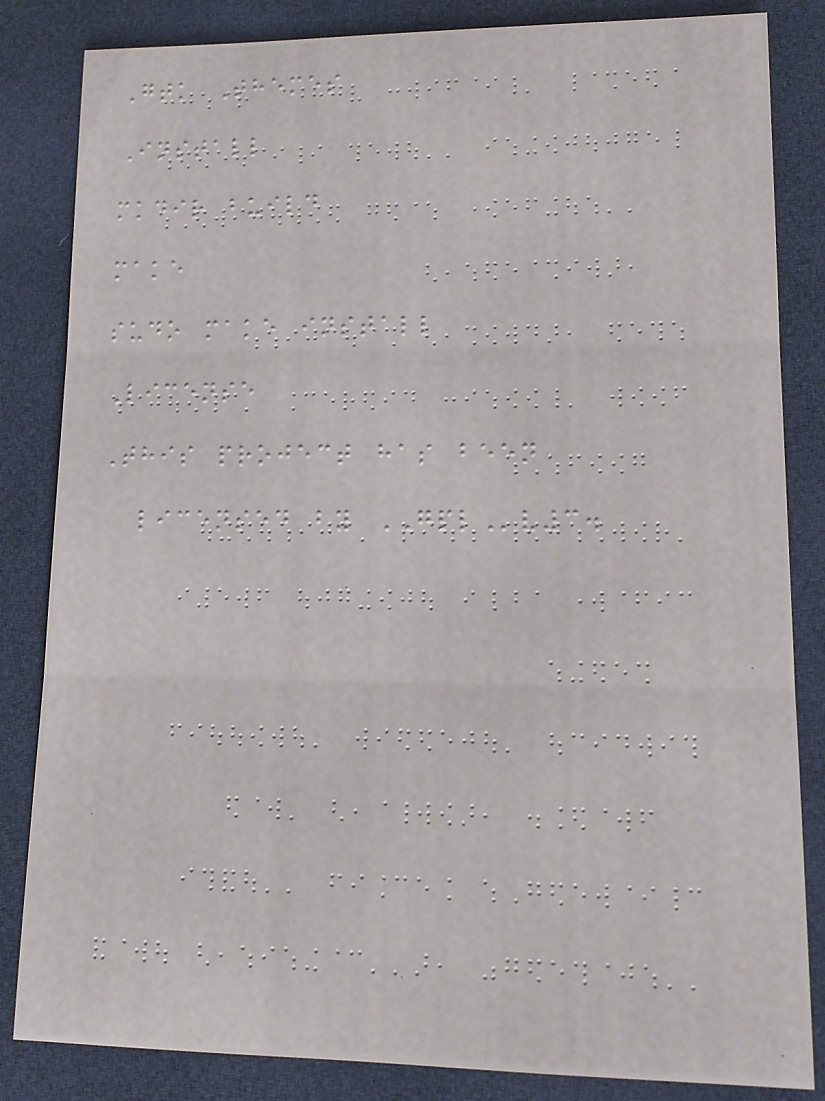Gtk Themes
Install
mkdir build
make
sudo make install
License
This project has been
licensed by GPLv3.
